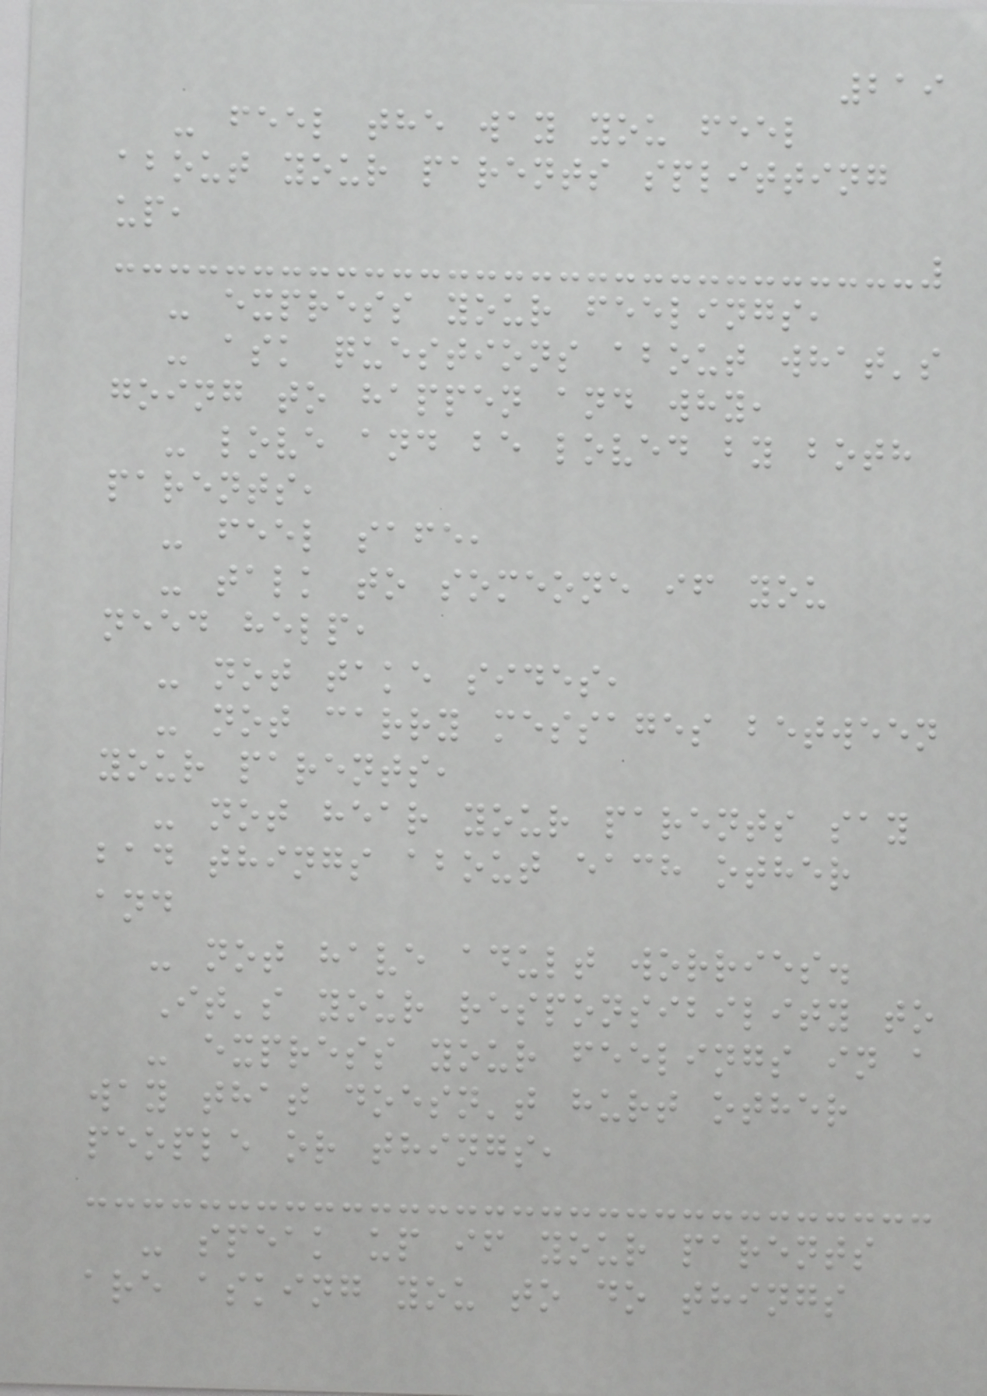219
- feel the way you feel
about your parents splitting
up,
- express your feelings,
- ask questions about what's
going to happen and why,
- love and be loved by both
parents,
- feel safe,
- talk to someone if you
need help,
- not take sides,
- not carry messages between
your parents,
- not hear your parents say
bad things about each other
and
- not have adult worries.
It's your responsibility to
- express your feelings in a
way that doesn't hurt other
people or things,
- speak up if your parents
are asking you to do things
